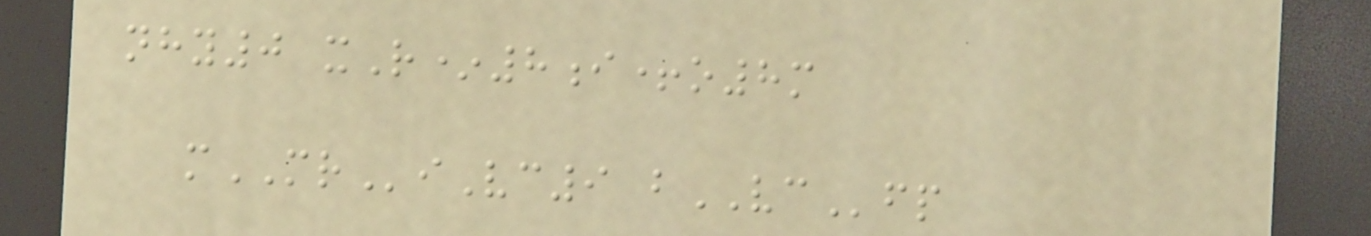nhy0 xR*8i+o8m
mMRiVc9 bVCfp
